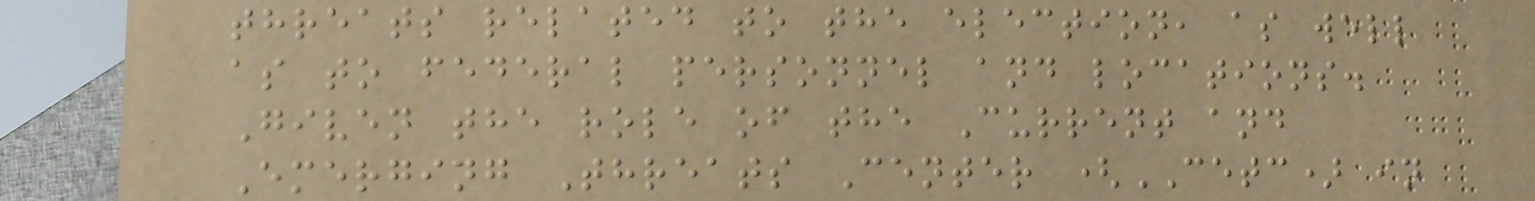threats related to the election, as well
as to federal personnel and locations.
Given the role of the Current and
Emerging Threats Center (CETC) in
